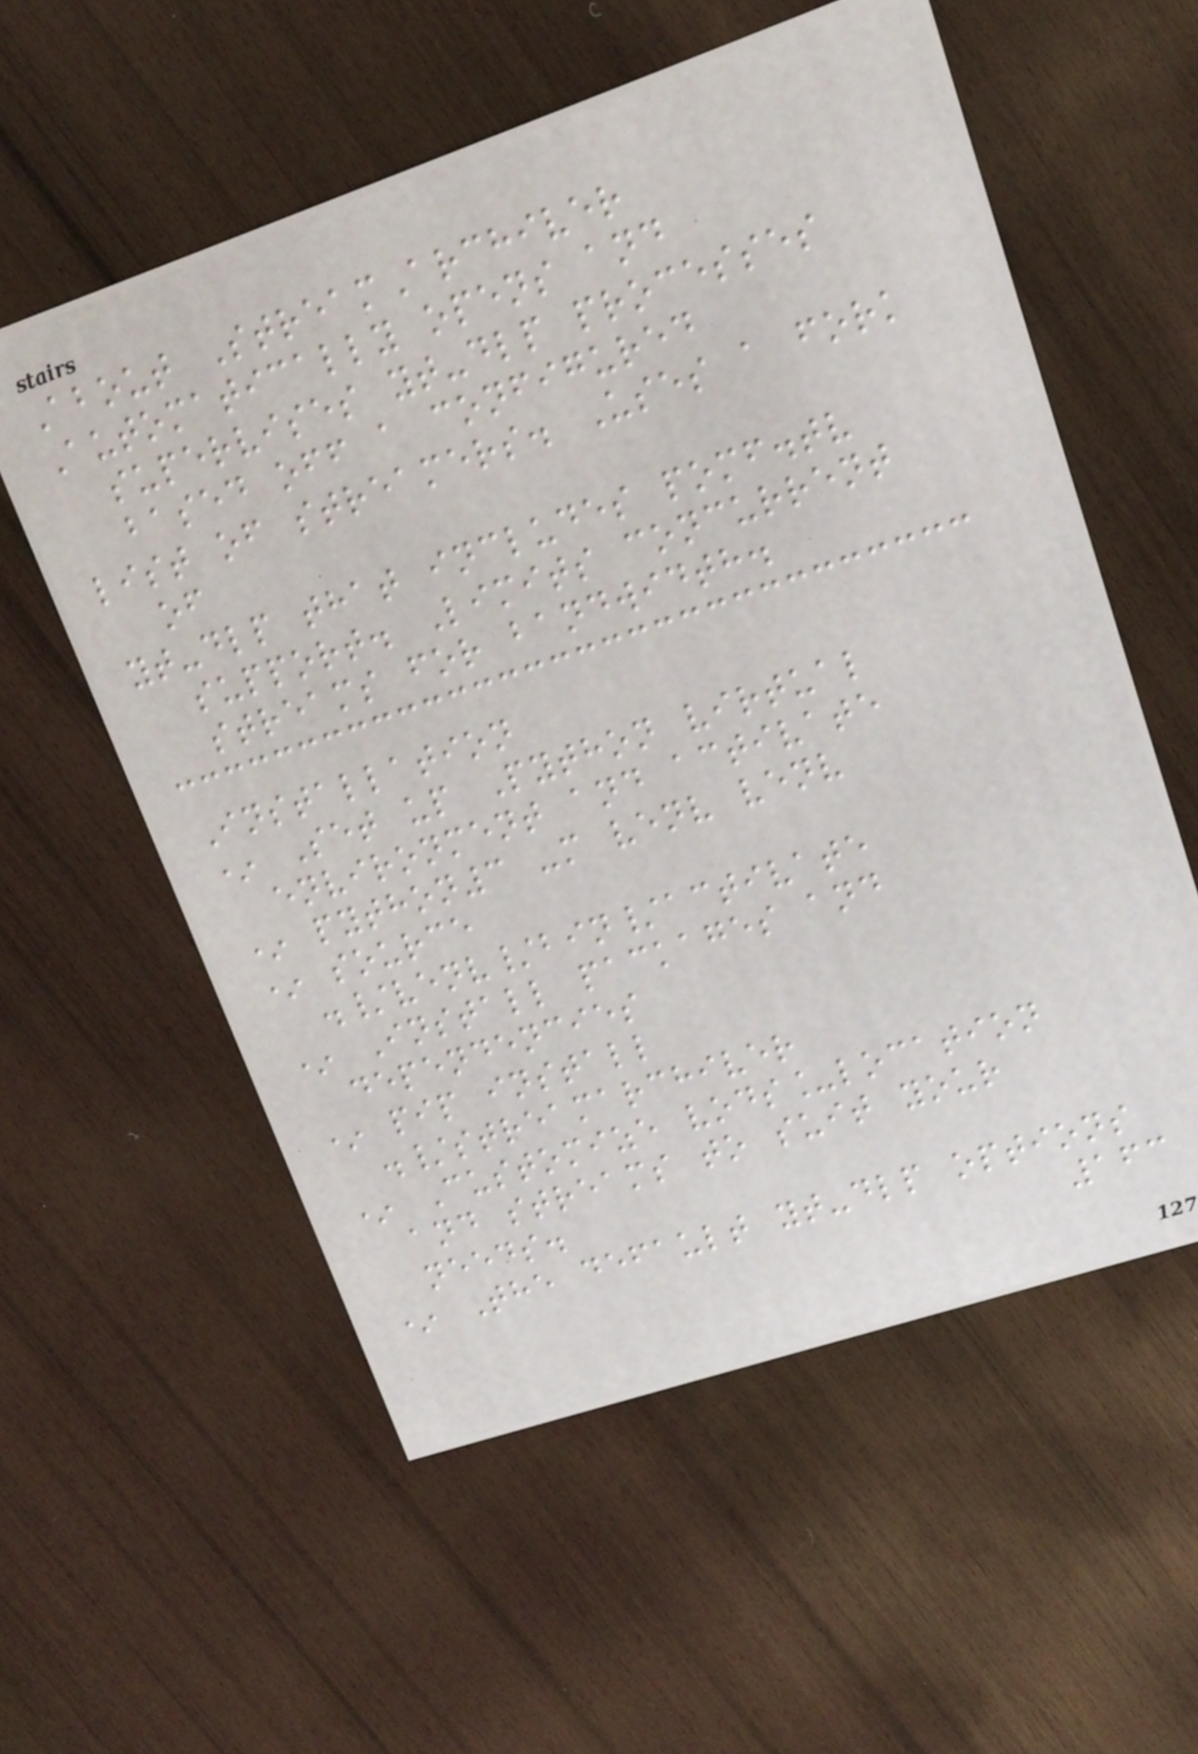About StreamArchiver
Automatically opens and
supervises yt-dlp processes
based off a configured
list of streamers. Uses a fork
of
yt-dlp that includes pomf.tv
support. Limits concurrent
streams for bandwidth.
Installation
* Set up Python virtual
environment and activate
* python3 -m venv venv
* source
./venv/bin/activate
* Install packages and
dependencies
* pip install
./streamarchiver
* Customize vods_location
and streams to suit your
needs.
* The default yt-dlp options
163
